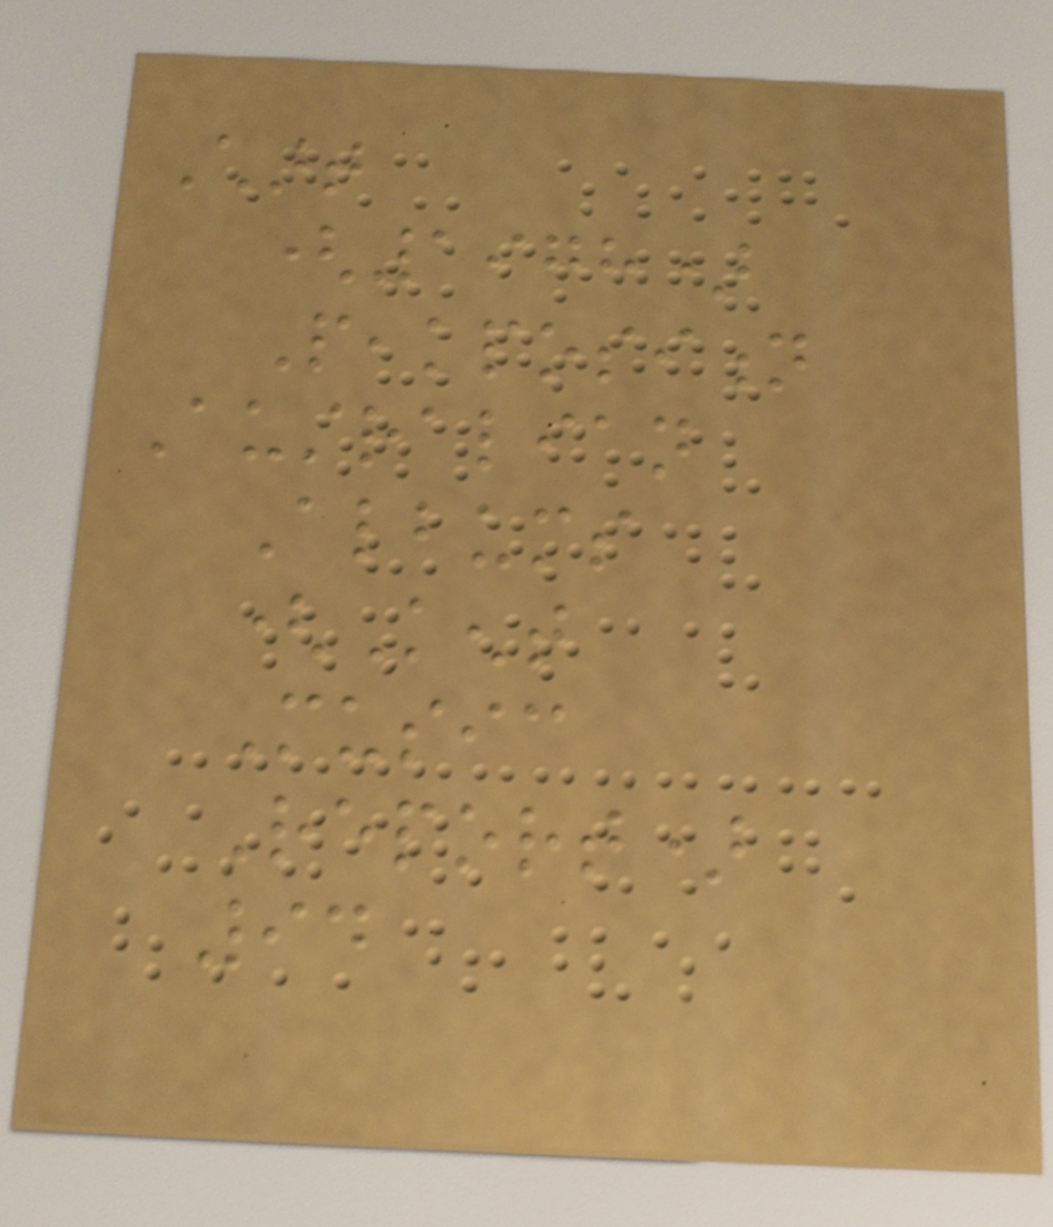Chart
(1978)
Peakposition
Australian
Albums
(Kent
Music
Report)
94
